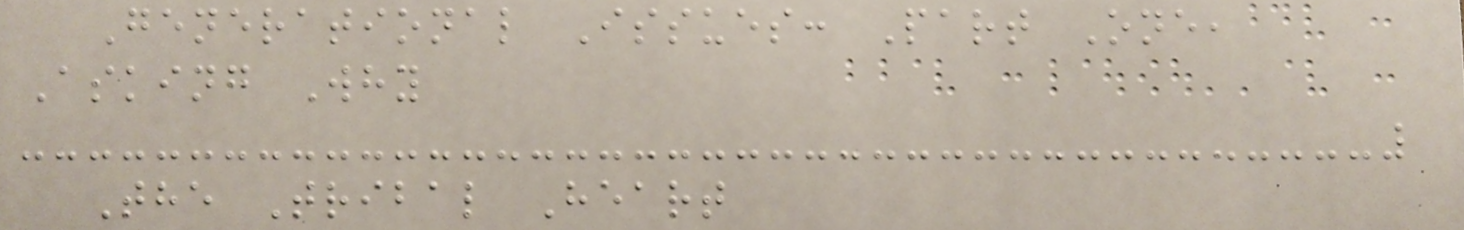Generational Issues: Part One,
Asking Why
The Tribal Heart
